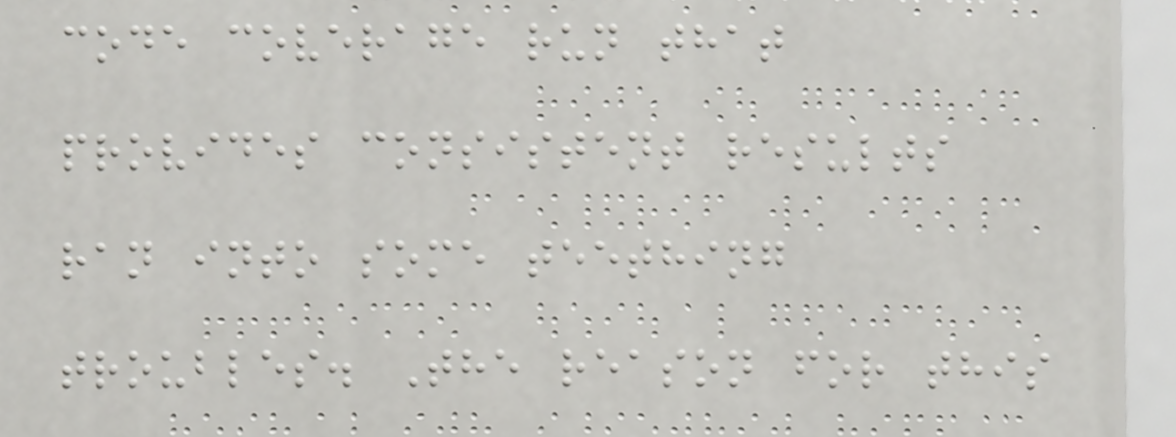code coverage run that
provides consistent results
ran into some teething
troubles. The reason for this
